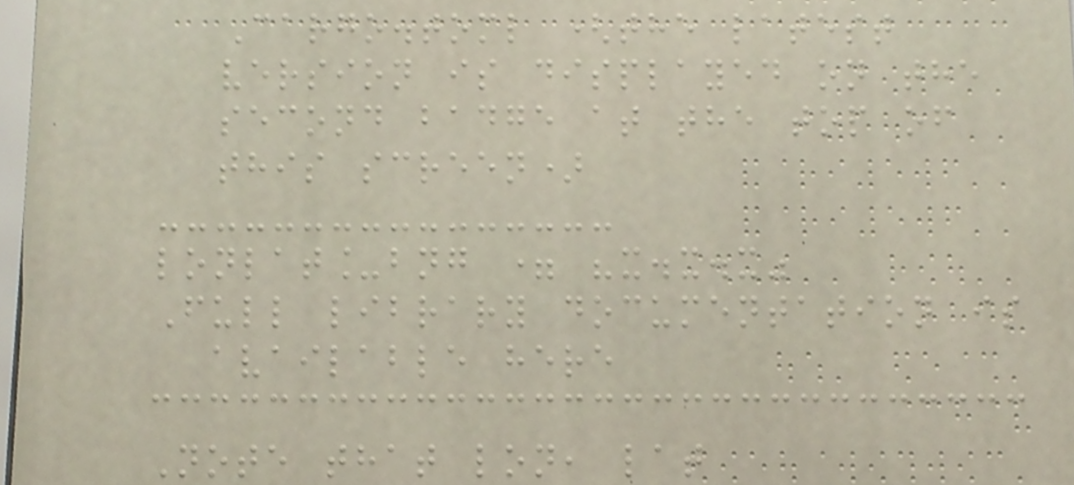Cargo.toml (the latest
version is displayed on the
second badge at the top of
this screen)
lonlat_bng = "x.x.x"
Full library documentation is
available here
Note that lon, lat
